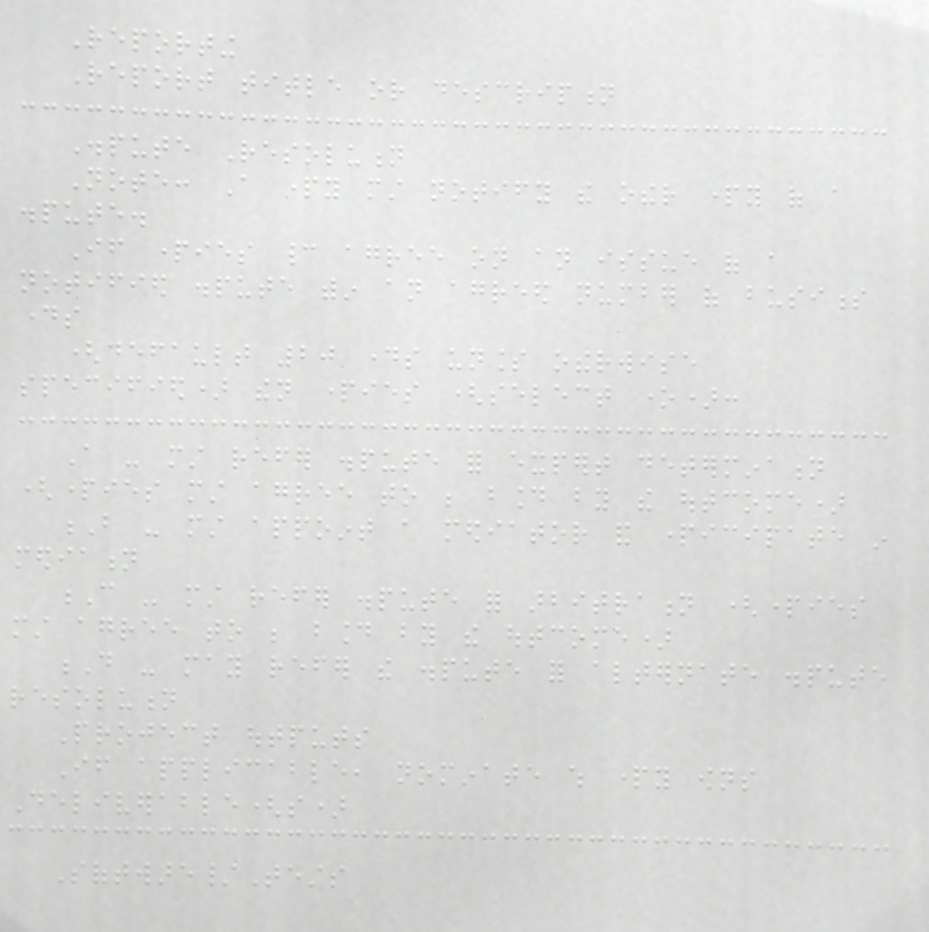Reporting
Report title or description
Dispute Resolution
Note: A party must notify the other party of a
dispute.
If parties cannot agree on an issue of a
notified dispute within an agreed number of business
days
(default 20 days unless otherwise
specified) then parties (select one):
A - must refer dispute for expert determination
(parties must agree to be bound by the outcome)
B - must appoint a mediator and participate in
mediation
C - must refer dispute for arbitration (parties
must agree to be bound by the outcome)
D - may refer the dispute for alternate dispute
resolution
Project outputs
If applicable, nominate which party owns
Deliverable(s)
Software/Tests
